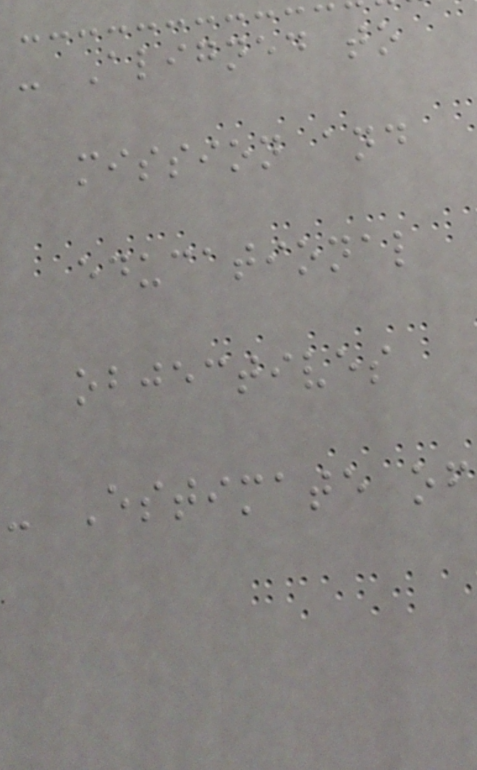- Aligned to
mission and
educational
objectives
- Estimate of
